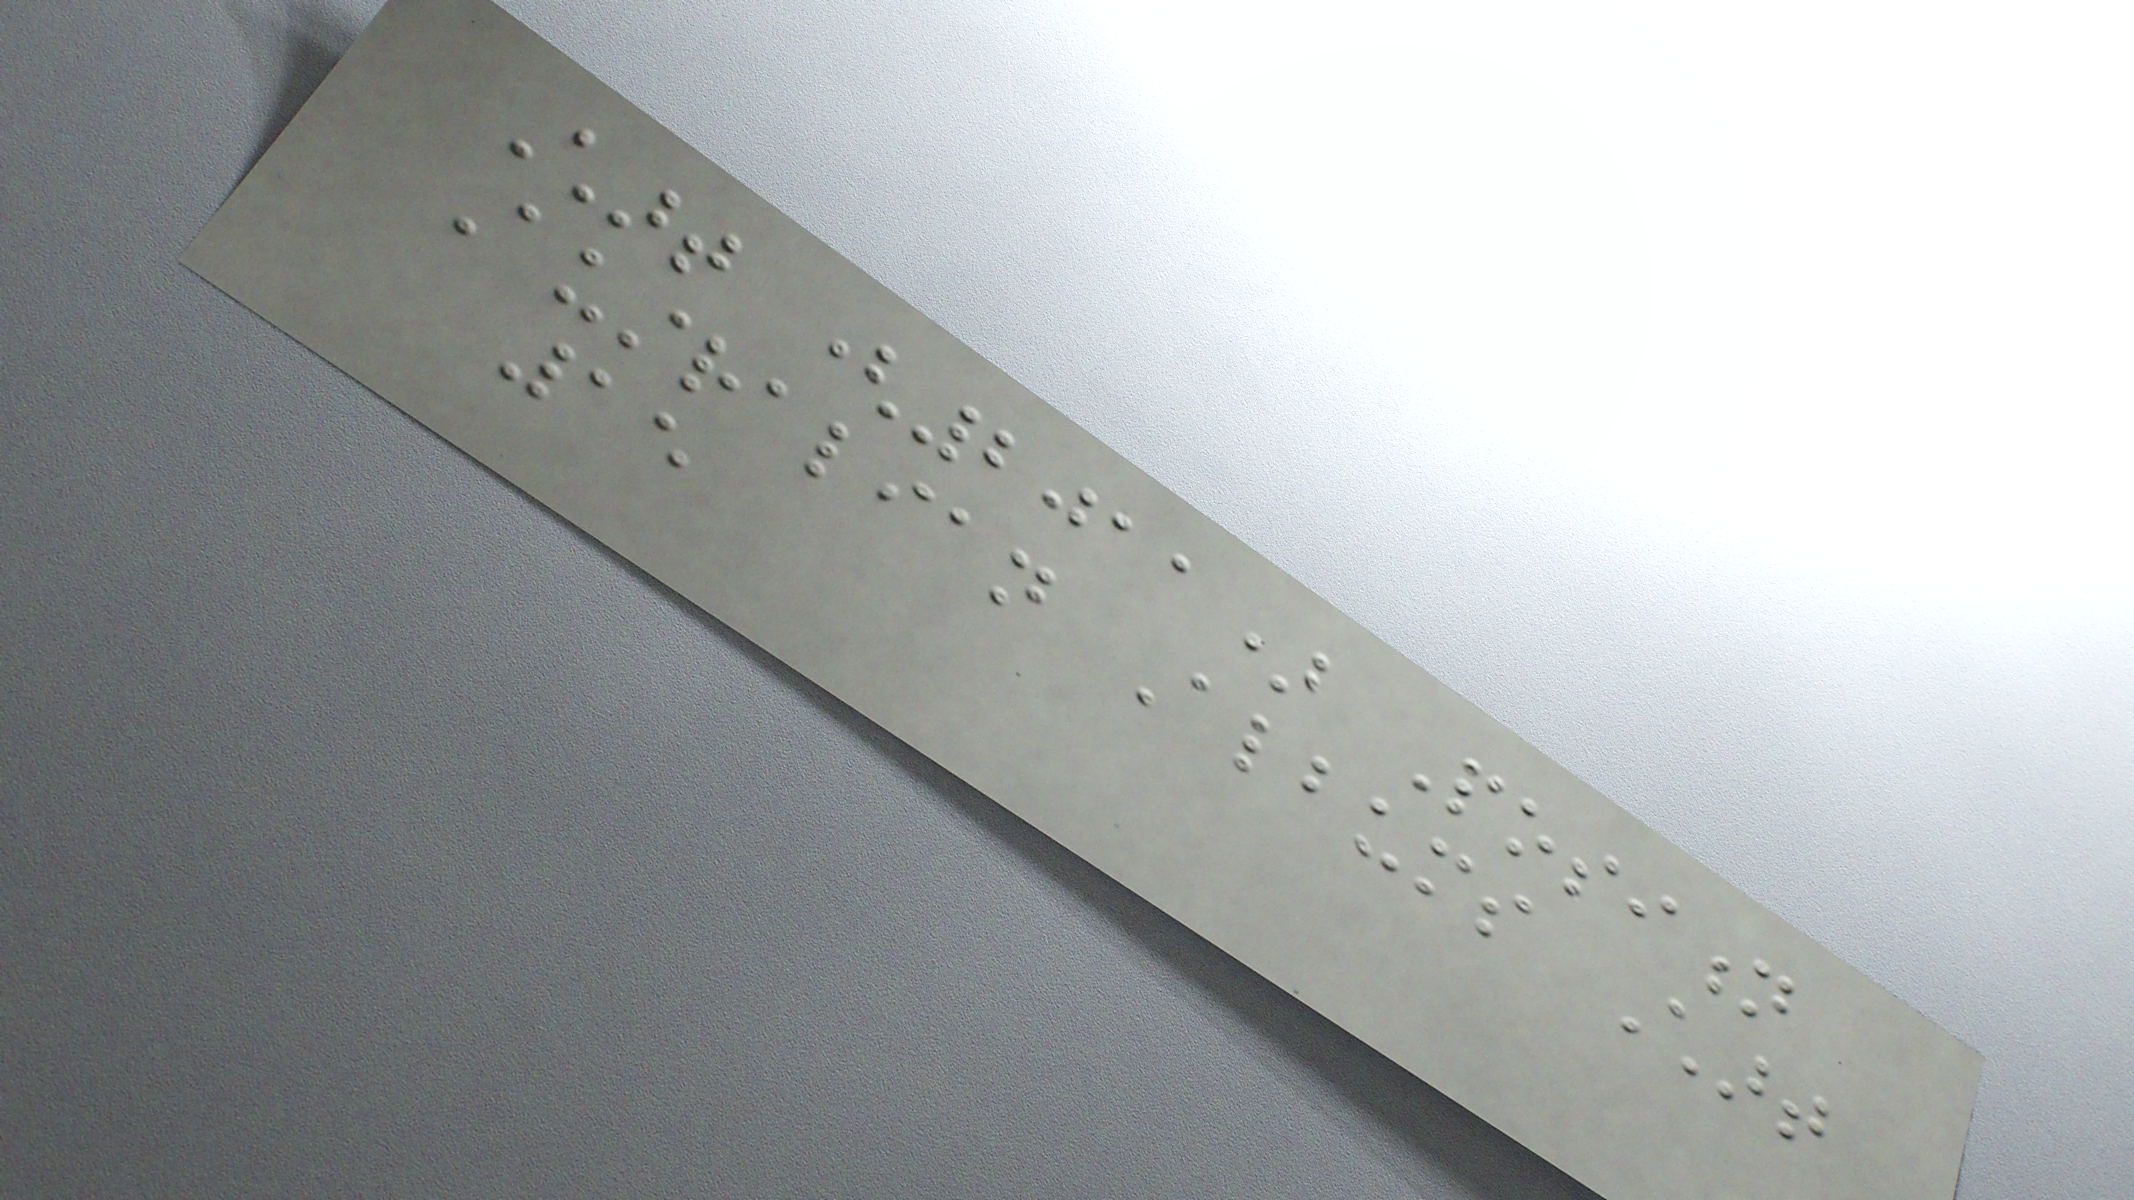Chart (2011) Position
Australian Albums Chart
15
